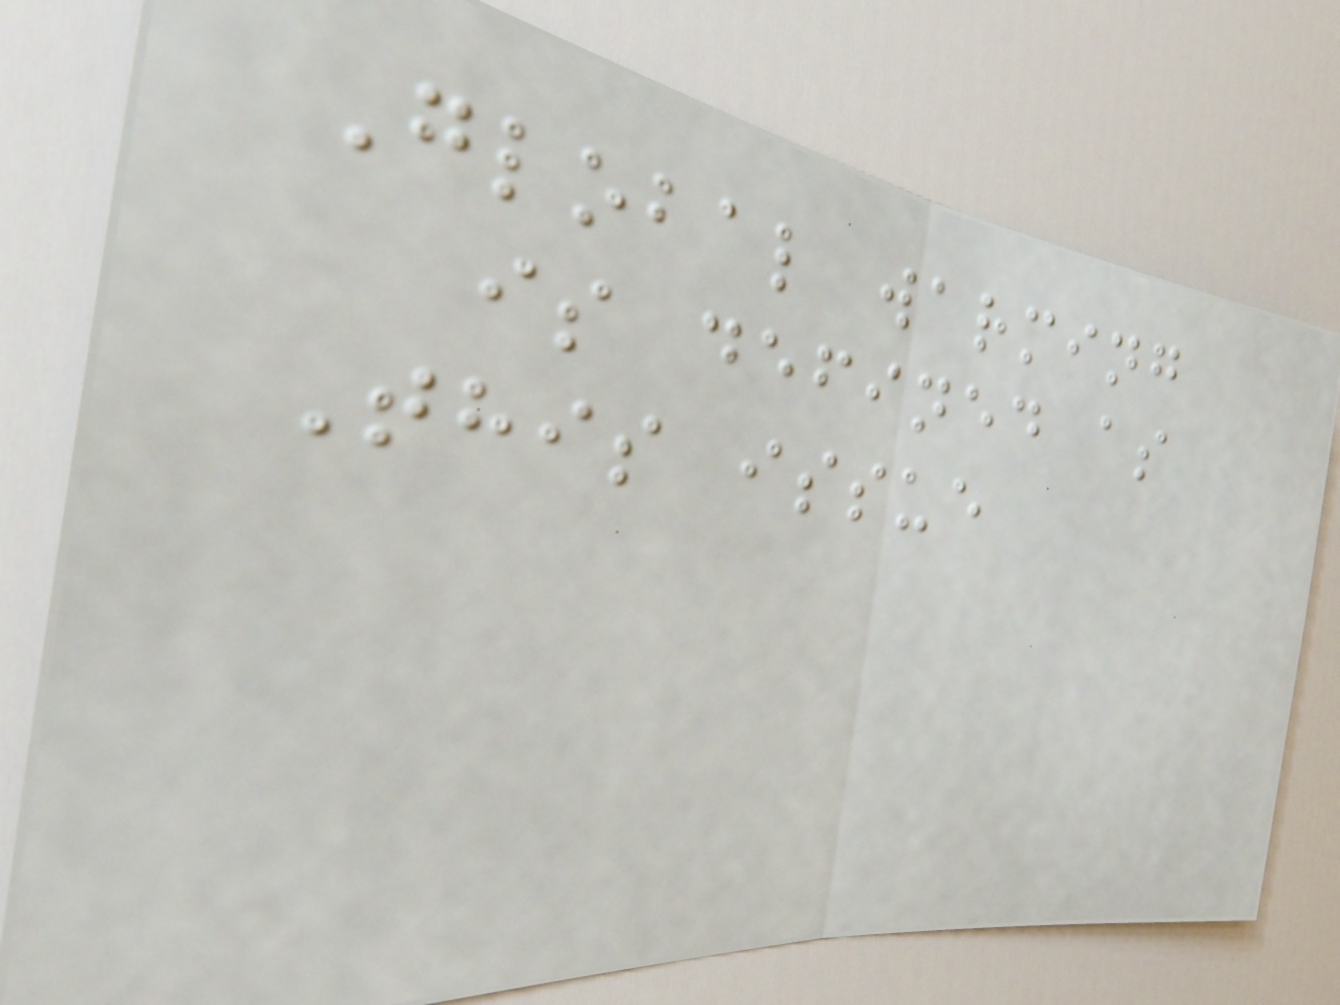Global warming
is defined as
This issue
